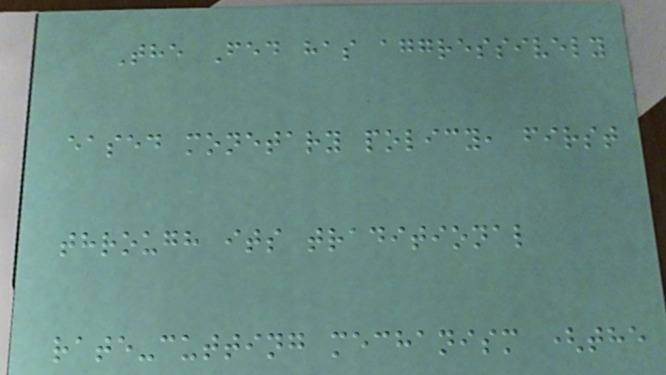The Fed has aggressively
eased monetary policy, first
through its traditional
rate-cutting mechanism (the
